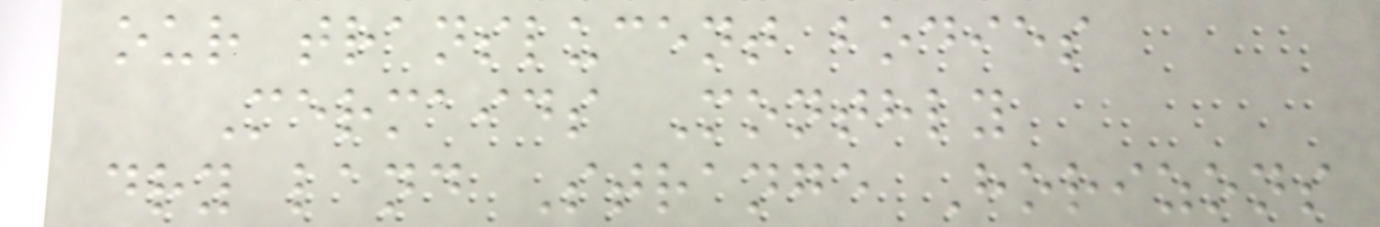our translucent bodies
Mermaids Monthly
dry land Strange Horizons
